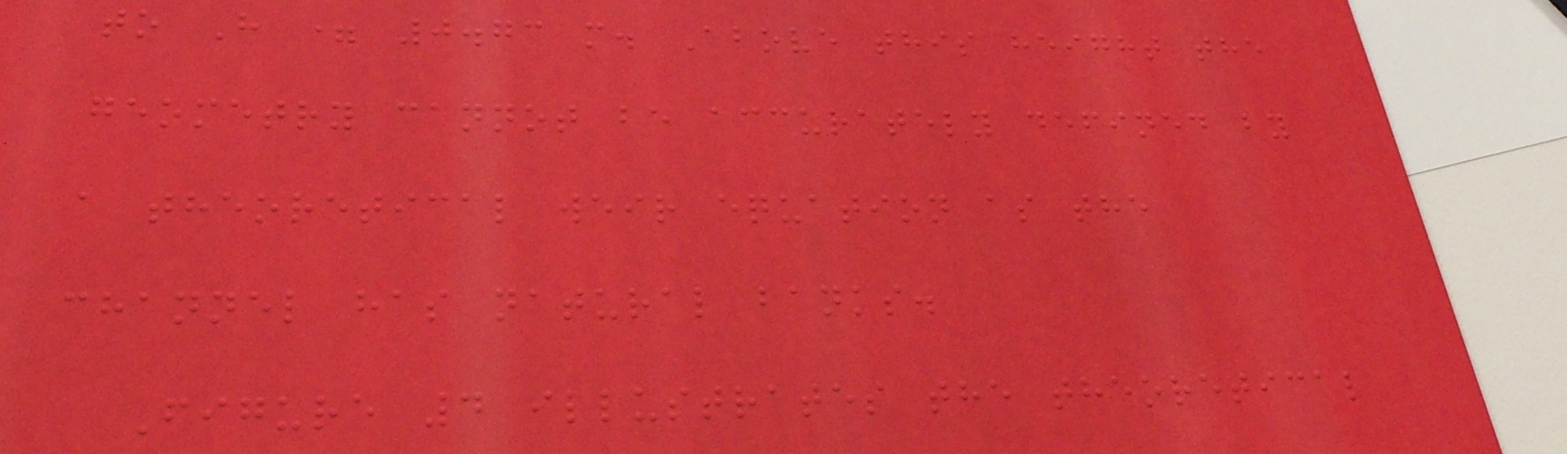to H = 0.73 m. Above this height the
geometry cannot be accurately defined by
a theoretical weir equation as the
channel has natural banks.
Figure 4 illustrates the theoretical
